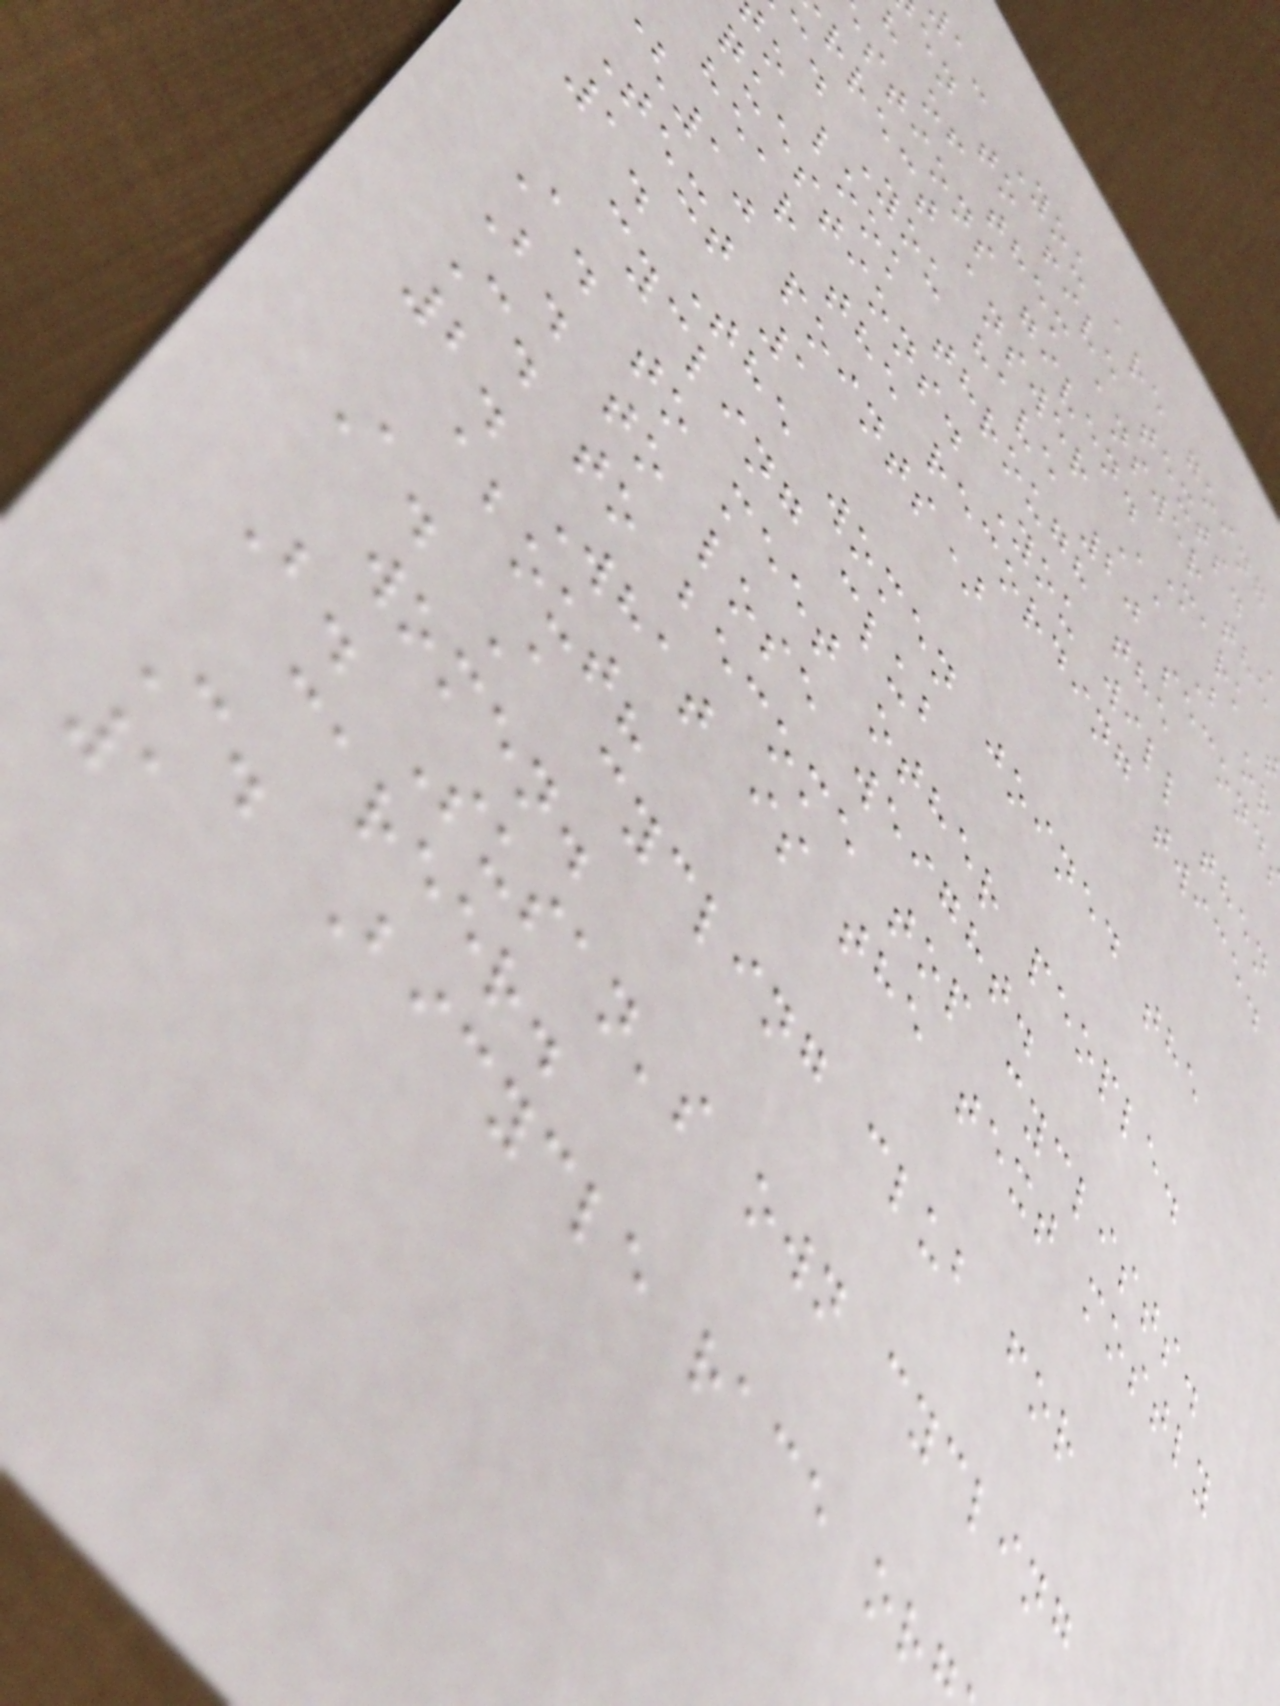a: You are going
en to five texts.
h of them answer the
stions given. Mark
rrect answer A, B or
c. You have 20 second
o look through the
questions. You will then
hear the recording twice.
10 points)
Text 1
1. The women joined the
cycling club
A. to meet other people.
B. to lose weight.
C. to become top cyclists.
2. What is the text mostly
about?
A. A cycling club for
women.
B. Susan's own cycling
career.
C. Bicycle race or
1
